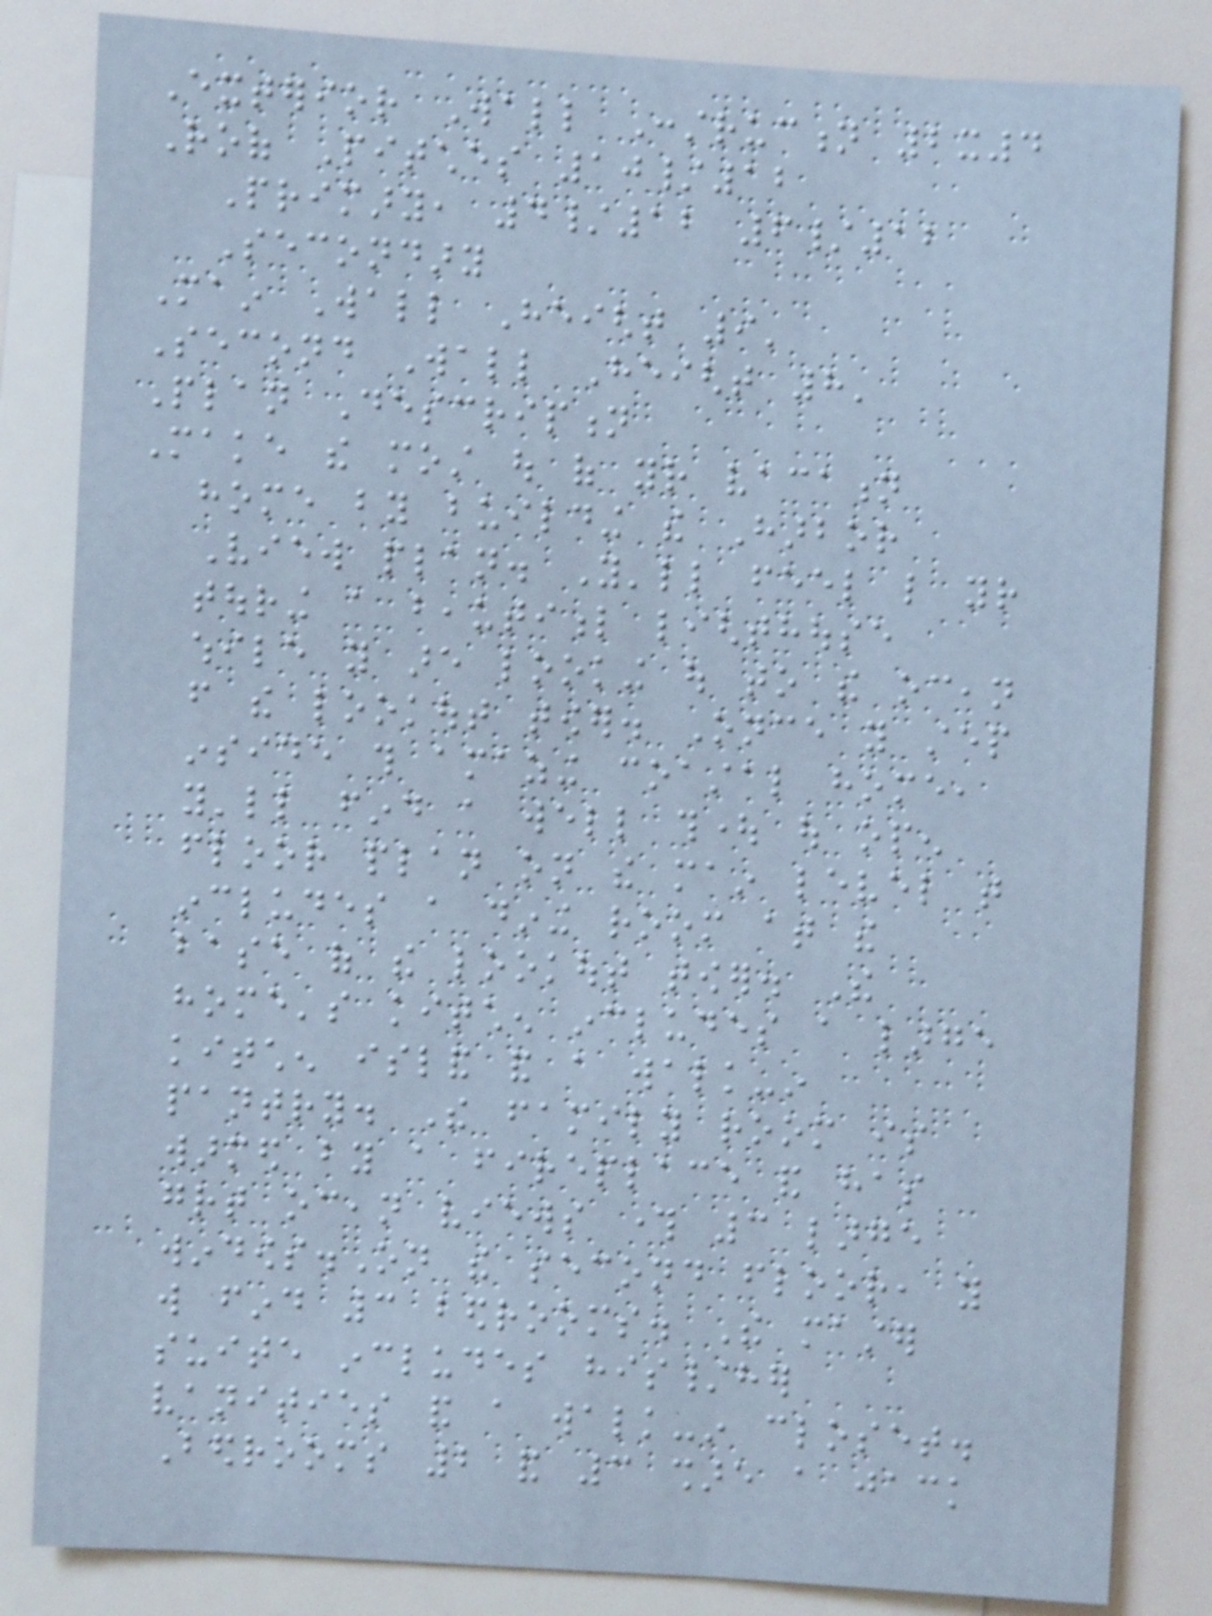Exterior Wall Construction 2x4
Roof Pitches 10/12
Primary, 4/12 6/12
Secondary
Main Wall Height 9'
Second Wall Height 8'
Plan Description
Make the most out of your vacation
home by building the Harbor
View plan. You'll feel like your
touring a beautiful lighthouse
while you are looking out to the ocean
from the lookout tower. Once you step
inside this amazing coastal home,
you'll find a well thought out open
floor plan on the main level that
includes a dining room at the
base of the lookout tower. The
home's kitchen includes a large
kitchen island and a walk-in
pantry. The family room is
warmed by a fireplace and has
great ocean views through 3 large
windows.On the second floor, you
will find 3 bedrooms. The master
suite includes his/her
vanities and a walk-in closet.
Bedrooms 2 and 3 share a jack
